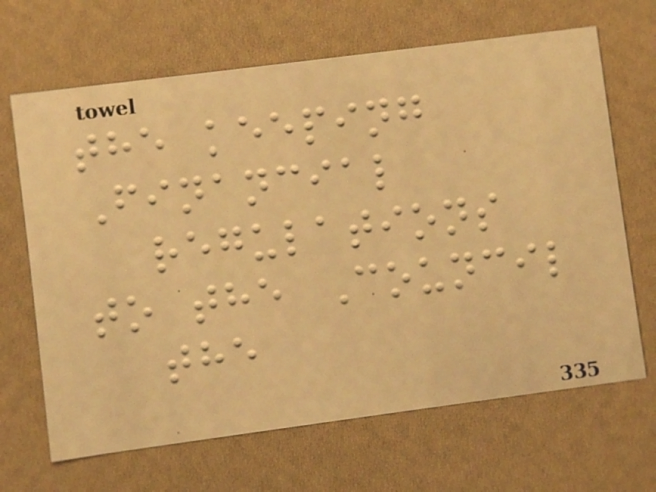the keeping
Financial
regulations
to the Council
the
